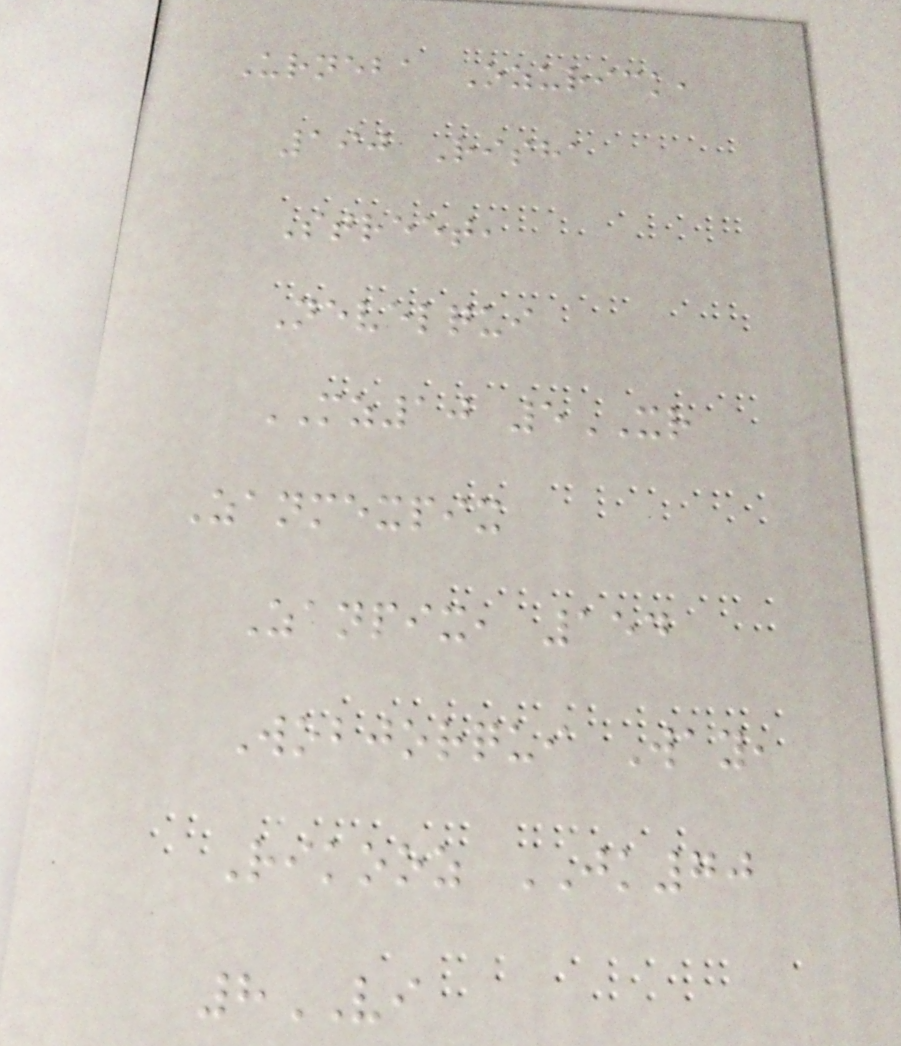Urneba Ozurick,
190 Risha
Street,
Nevelqui
MZ10 5XR
Zanmexpix
Zanpix, 154
Wobjorqui Way,
Rikooz JK70
8VI
